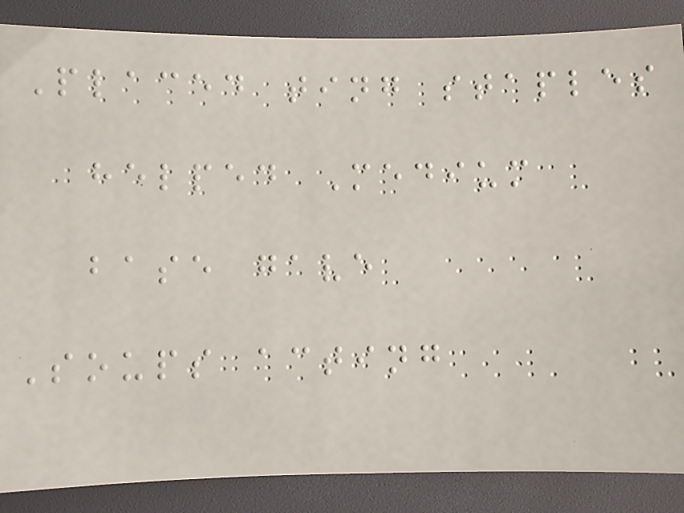Placed ting staples
helped Medium
base gave
Soups acting
